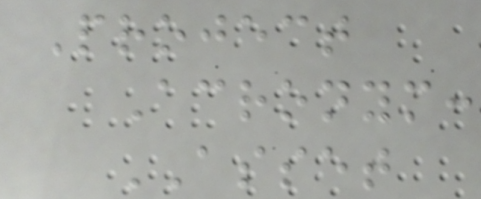Project
Acronym:
ASSET
